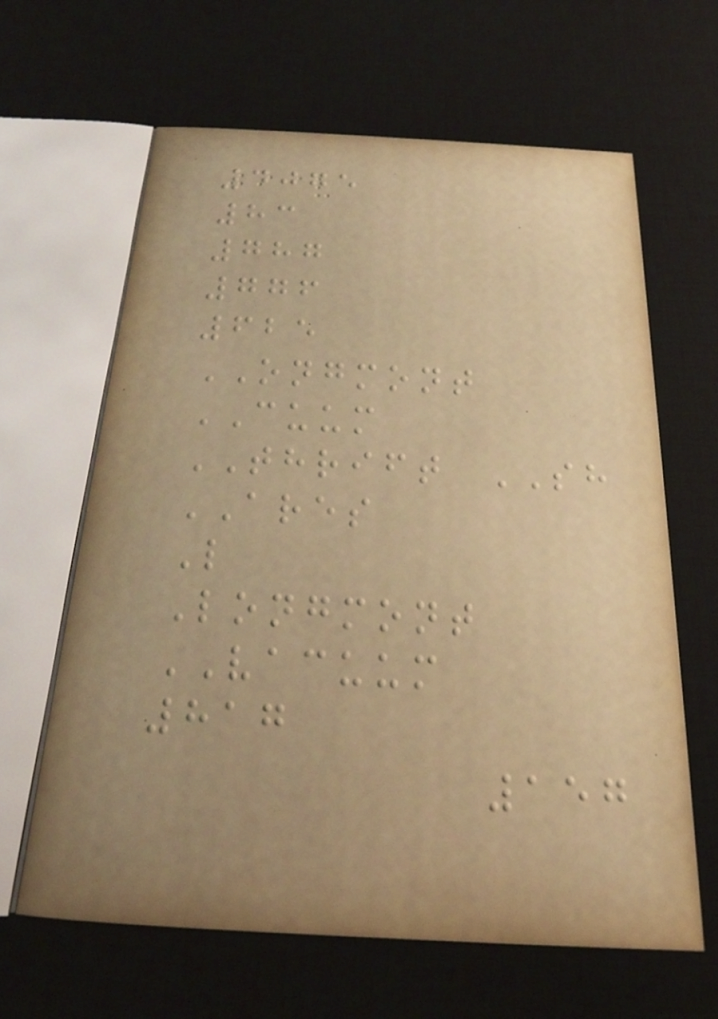4075
83
787
776
625
ONGMONT
CUUM
THRIFT SH
ARES
L
Longmont
VACUUM
817
157
